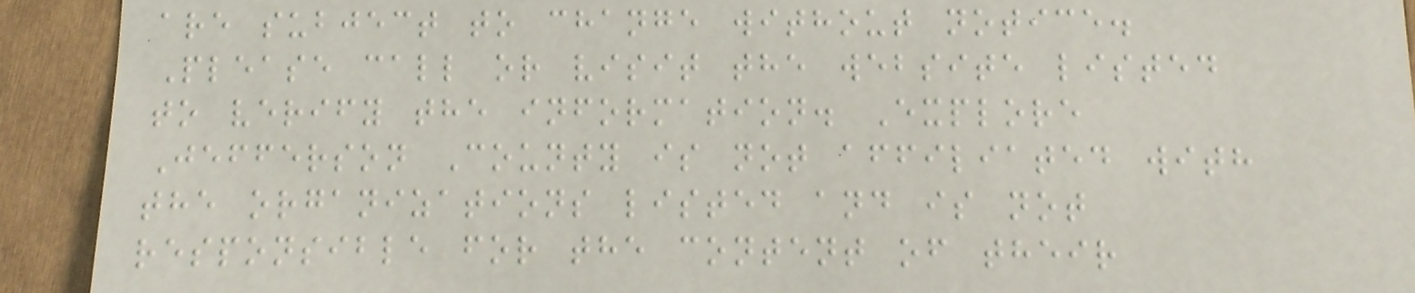are subject to change without notice.
Please call or visit the website listed
to verify the information. Explore
Jefferson County is not affiliated with
the organizations listed and is not
responsible for the content of their
